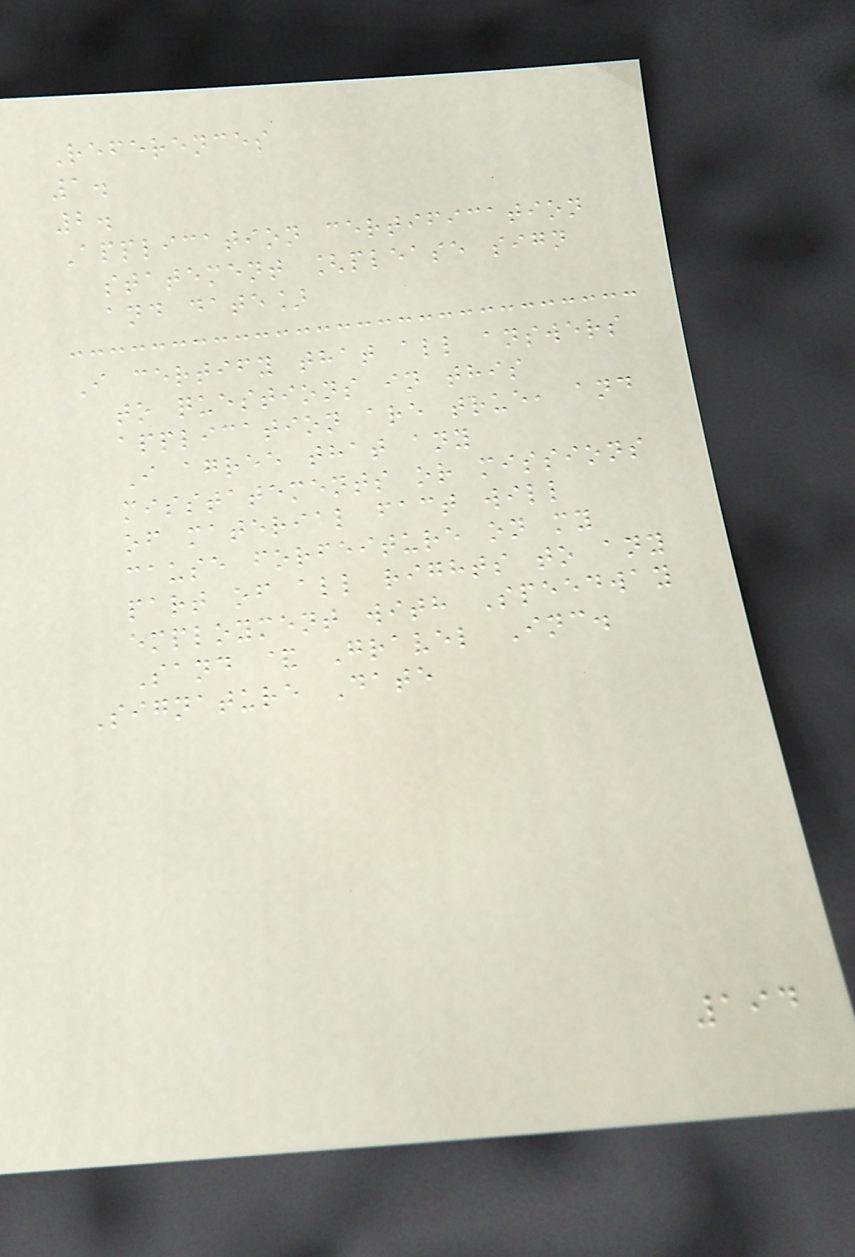References
1.
2.
Application certification
statement [please sign
and date]
I certify that all answers
to questions in this
application are true, and
I agree that any
misstatements or missions
of material fact will
cause forfeiture on my
part of all rights to any
employment with Speedway
Sand & Gravel Inc.
Signature Date
194
